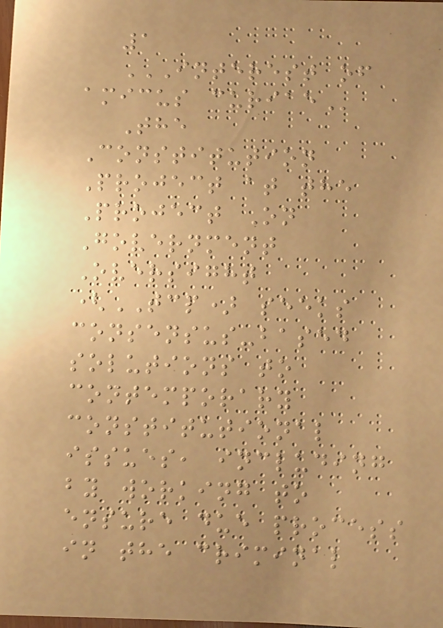1
INTEREST OF
AMICUS CURIAE
The
Constitution
Project at the
Project On
Government
Oversight
(TCP) seeks
consensus-based
solutions to
contemporary
constitutional
issues, including
by working to
ensure due process
in the criminal
